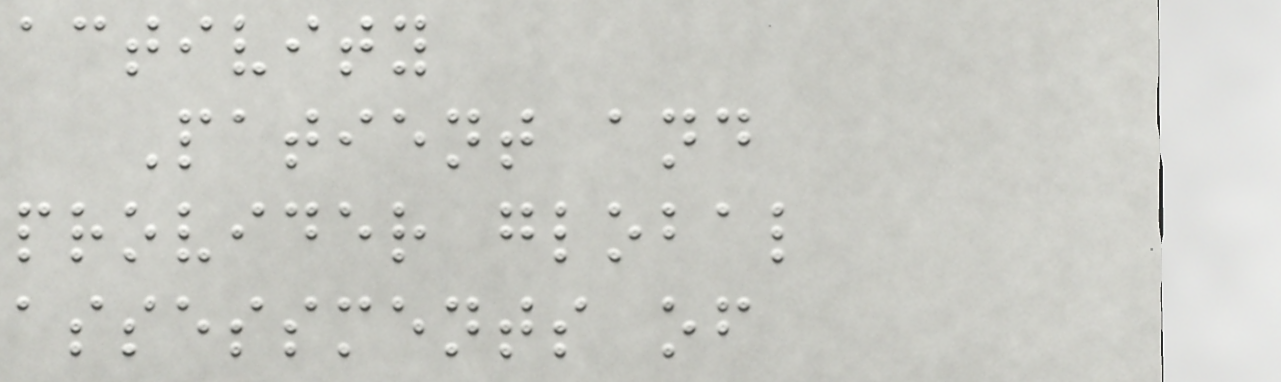activity
Patient and
provider global
assessments of
